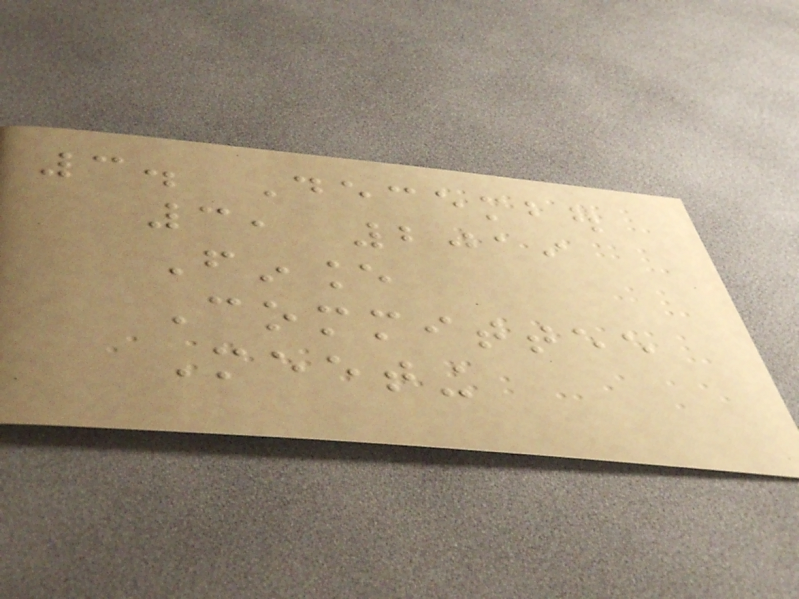3. December
3, 2019
Finance
Committee
Meeting
